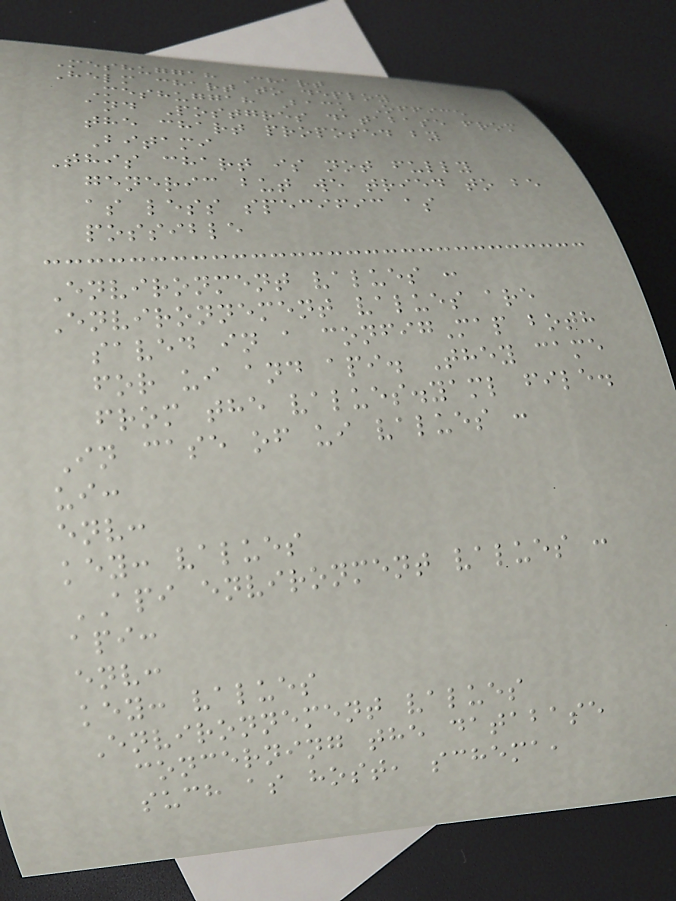Meshuggah Chart
Helm chart to deploy
Meshuggah Back Office
and Postgres database from
the chart proposed by
Bitami
This chart is not fully
generic but we tried to be
as less specific as
possible
Environment values :
Environnement values are
saved in a configMap both
for ui and api. They came
from the values.yaml file.
In case of ui values :
ui:
env:
key: values
API environment values :
api:
env:
key: values
Environnement values
concerning the database
such as host, schema,
